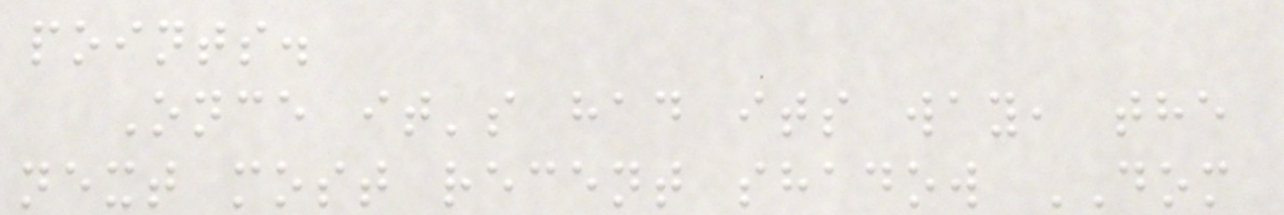points.
Once it's had its way, the
next most recent shadow DOM
